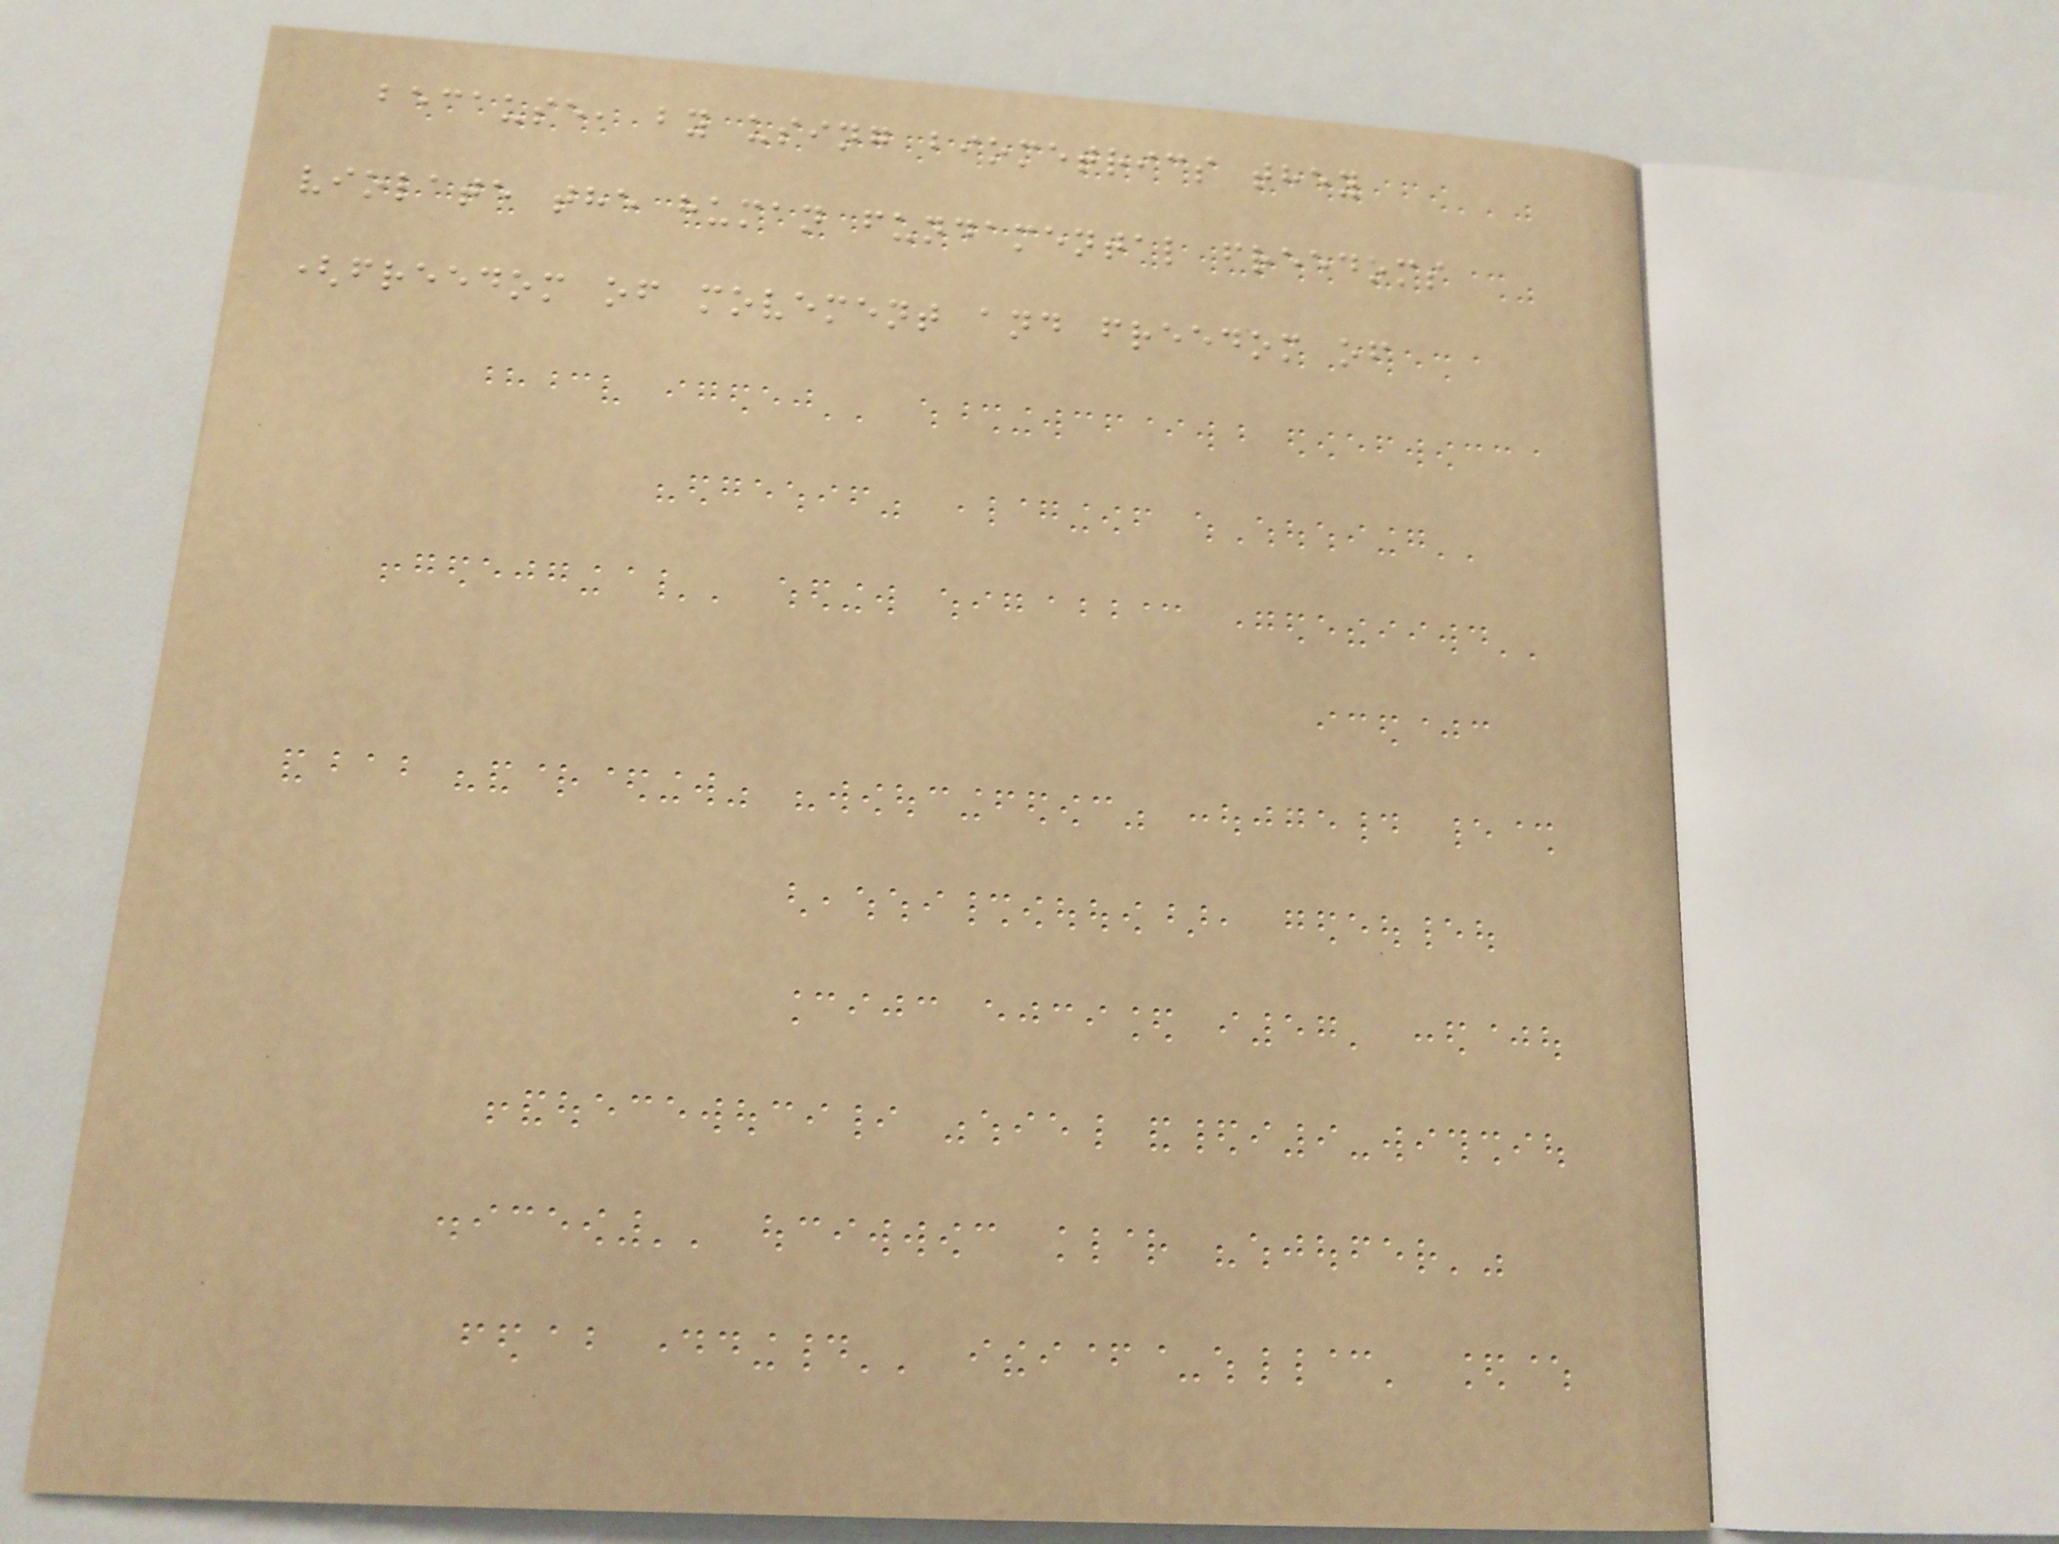because, by using biometrics they
violate the human fundamental freedoms
(freedom of movement and freedom of
